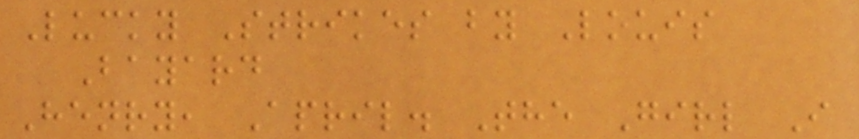Lucky Strikes by Louis
Bayard
Henry, April. The Girl I
